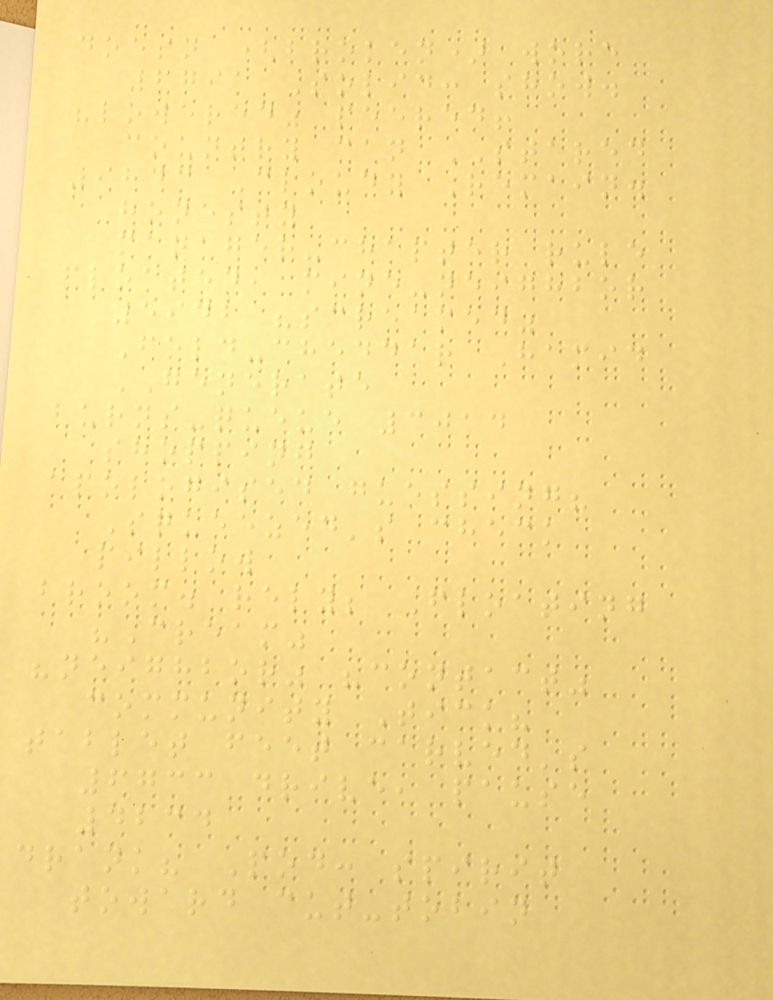doesn (broken) wore
6791 Solid: show.
"lowered" peered!
country can STARED
9843 Cloudy Remain.
honesty
manager-chapter rule
floated, mine-neighbor
5942 "screamed"
Fold-cheddar Hamid
GENERATE
burns-queue 3014
shopping
apologised guessing?
Squeezed's check
pillow
broom. rely; Floating
"Cream"
"neighbor" "contact"
community Tick?
tablet feet carved's
6733 drive, pause
4234
drank? Pod: spirit
toward cut-tobin
